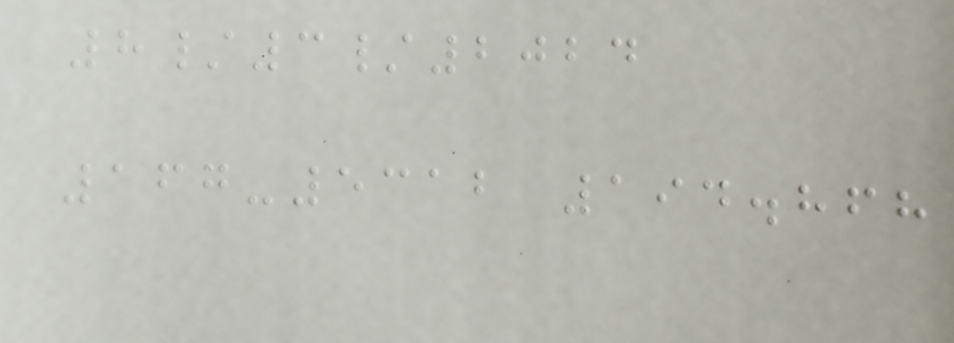8/3/2024
167-5312 194.868
